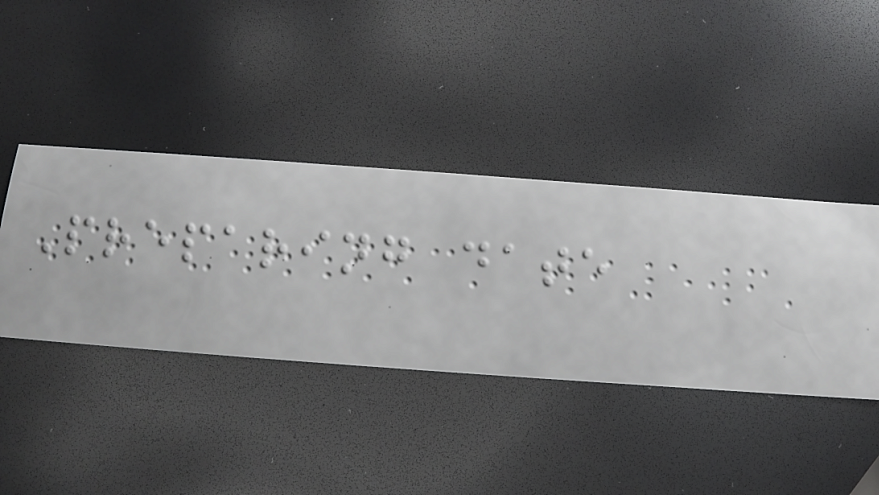Preparing date
